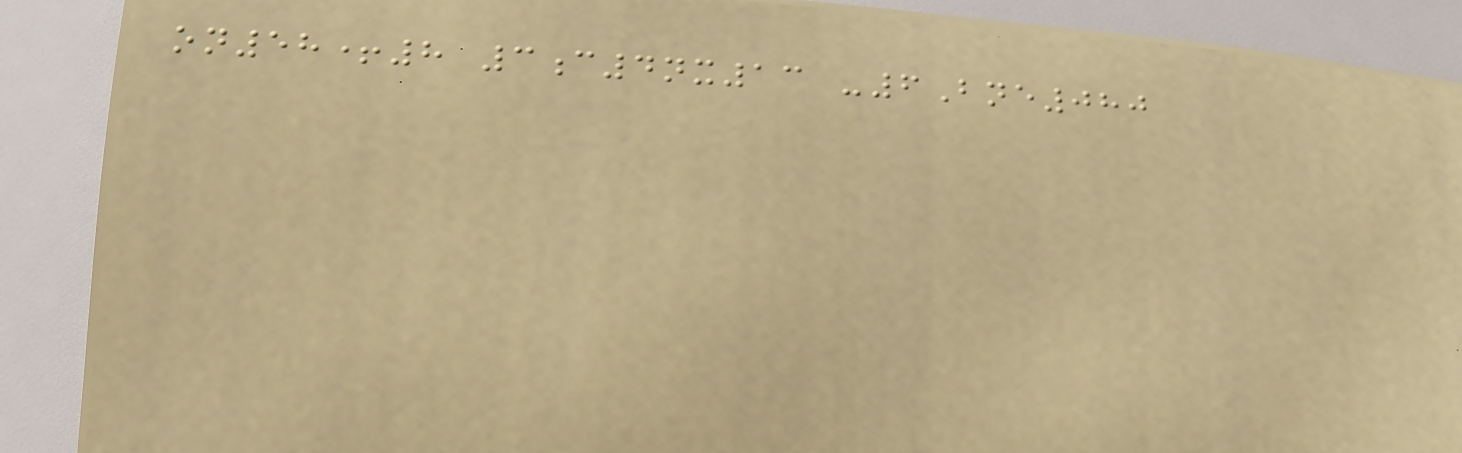on58+8 3c4nx13 -6Bne080
